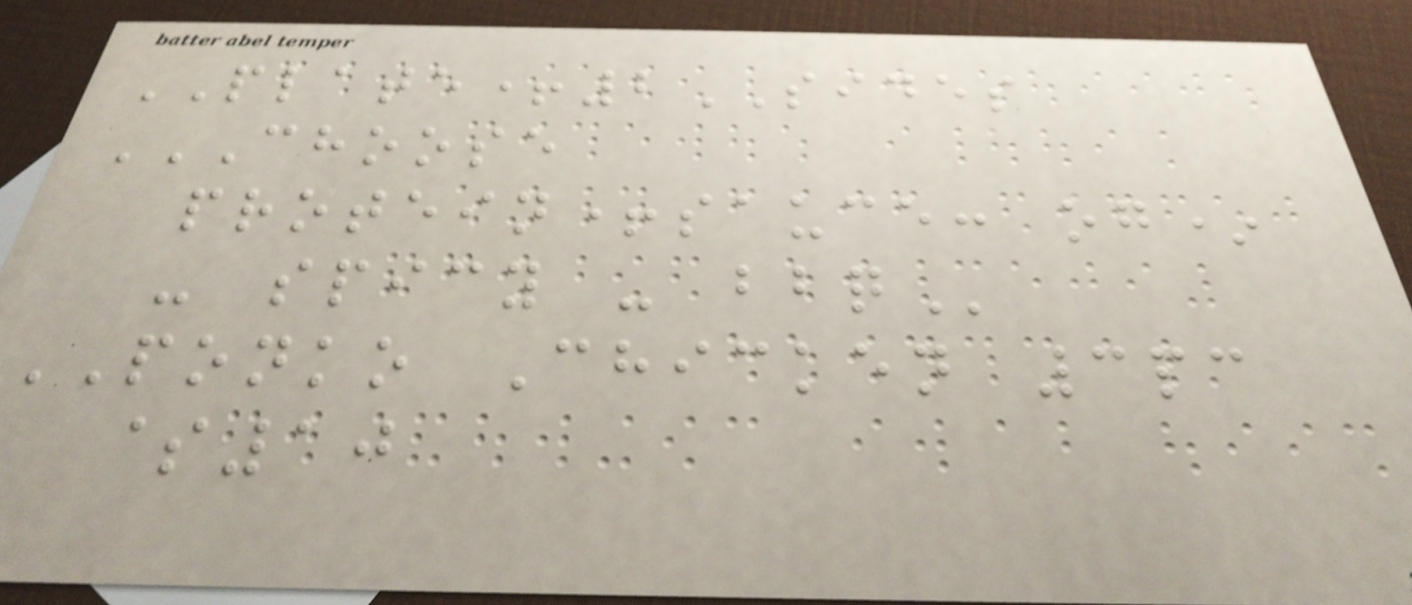PLATE+2SIDES
CHOOSE
PROTEIN+SAUCE: OG*
- SPICY - BBQ
PONKO Chicken 3pc
$10
